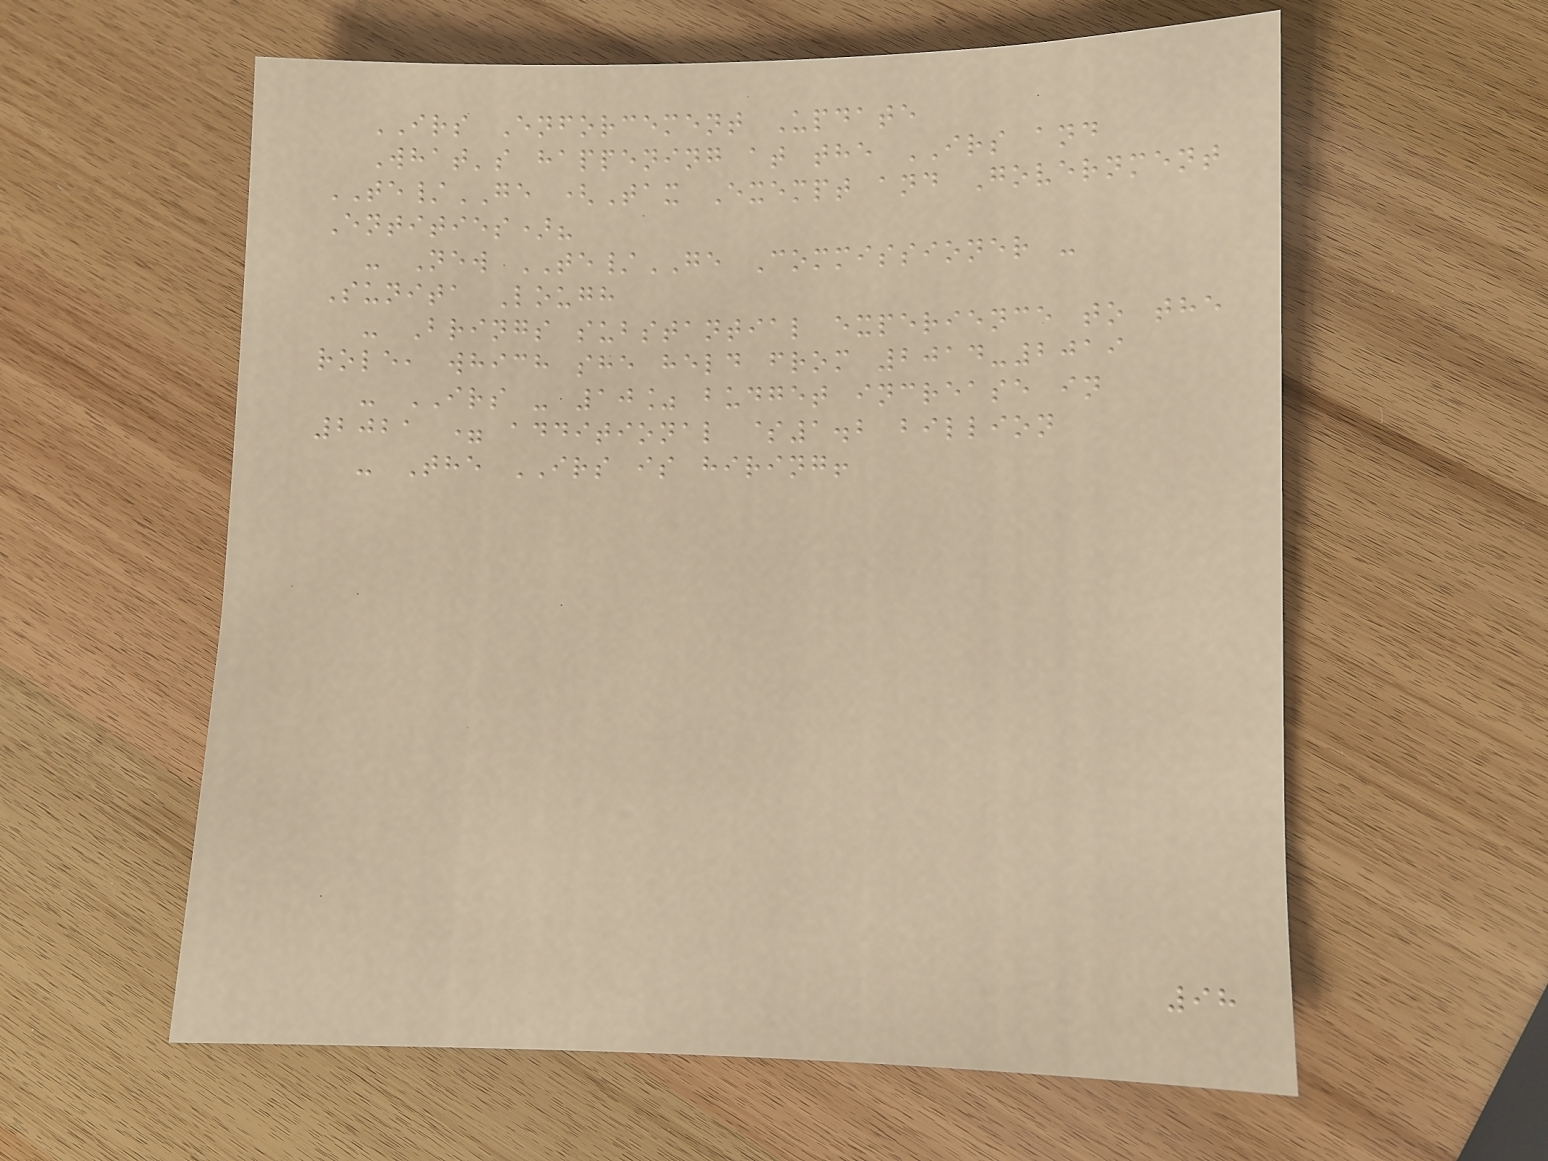IRS Enforcement Update
What's happening at the IRS and
TE/GE (Tax Exempt and Government
Entities)?
- New TE/GE Commissioner -
Sunita Lough
- Brings substantial experience to the
role, which she held from 2014-2019
- IRS - 10% budget increase in
2021 = additional $1.2 billion
- The IRS is hiring!
98
